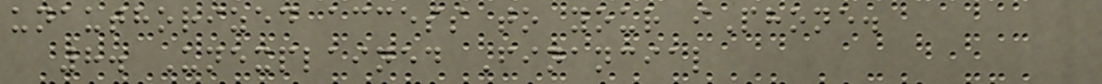unauthorized access to your iPhone.
8. Unexplained Financial
